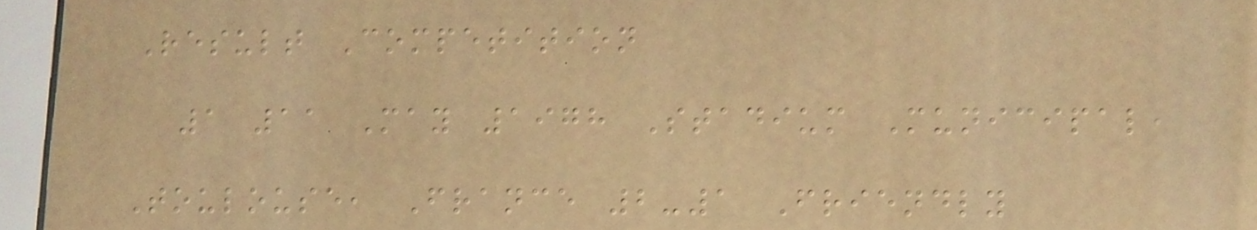Result Competition
1 11 May 1978 Stadium Municipal,
Toulouse, France 2-1 Friendly
